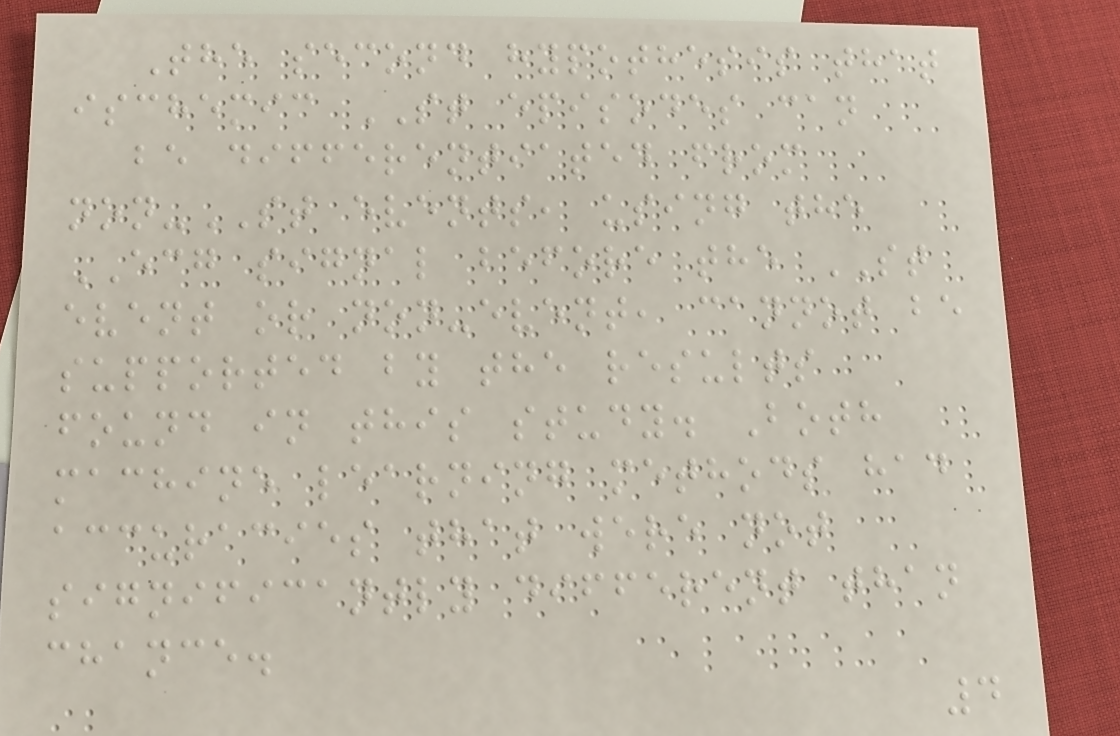The second hypothesis that
ischemic ST episodes can
be differentiated from
non-ST events, using the
ECG signal before the ST
event or non-event, cannot be
supported by the results
found in this study. Both
machine learning methods had
accuracies that were not
significantly different than
chance.
4
